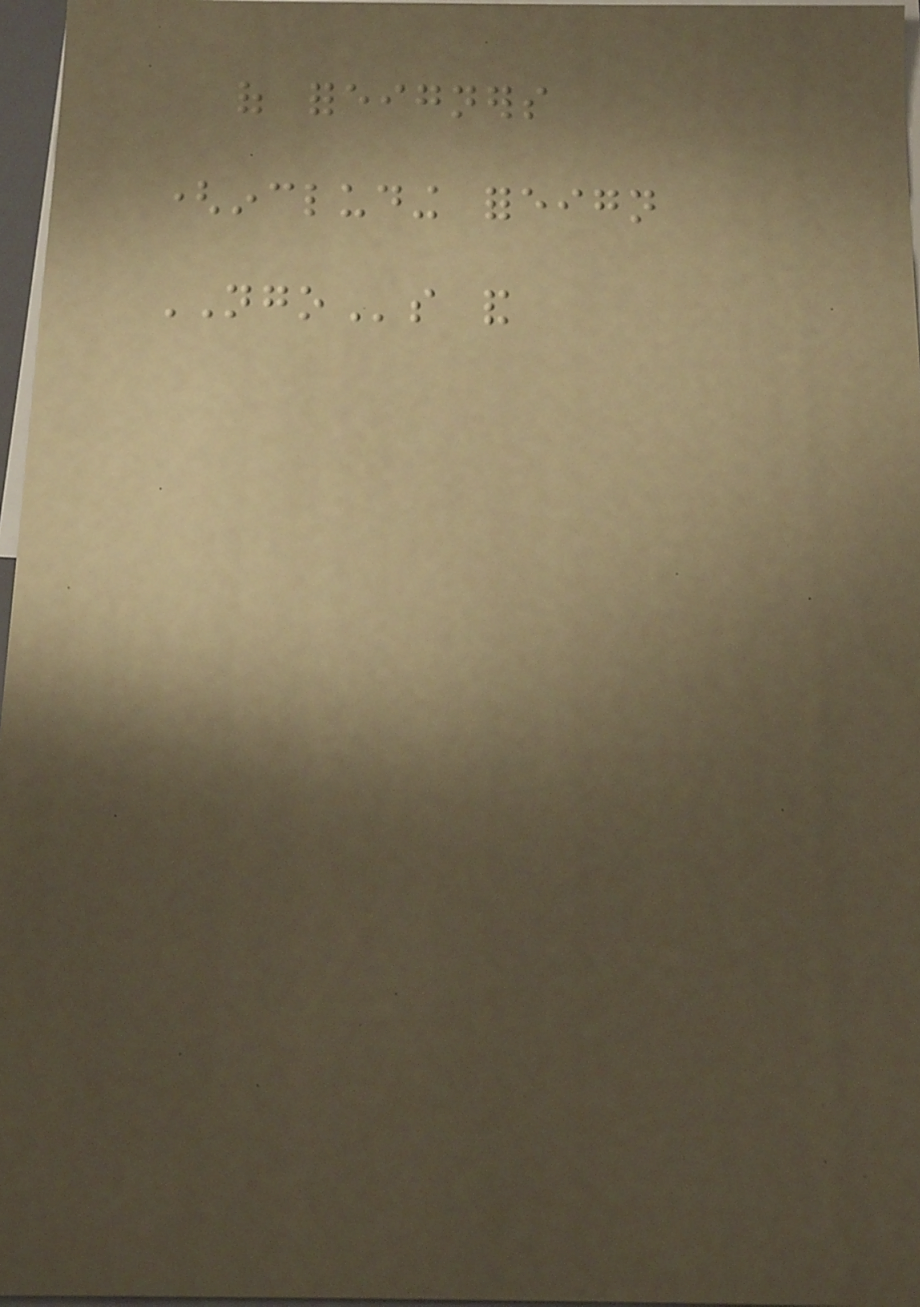of foreigners
(including foreign
NGOs and
